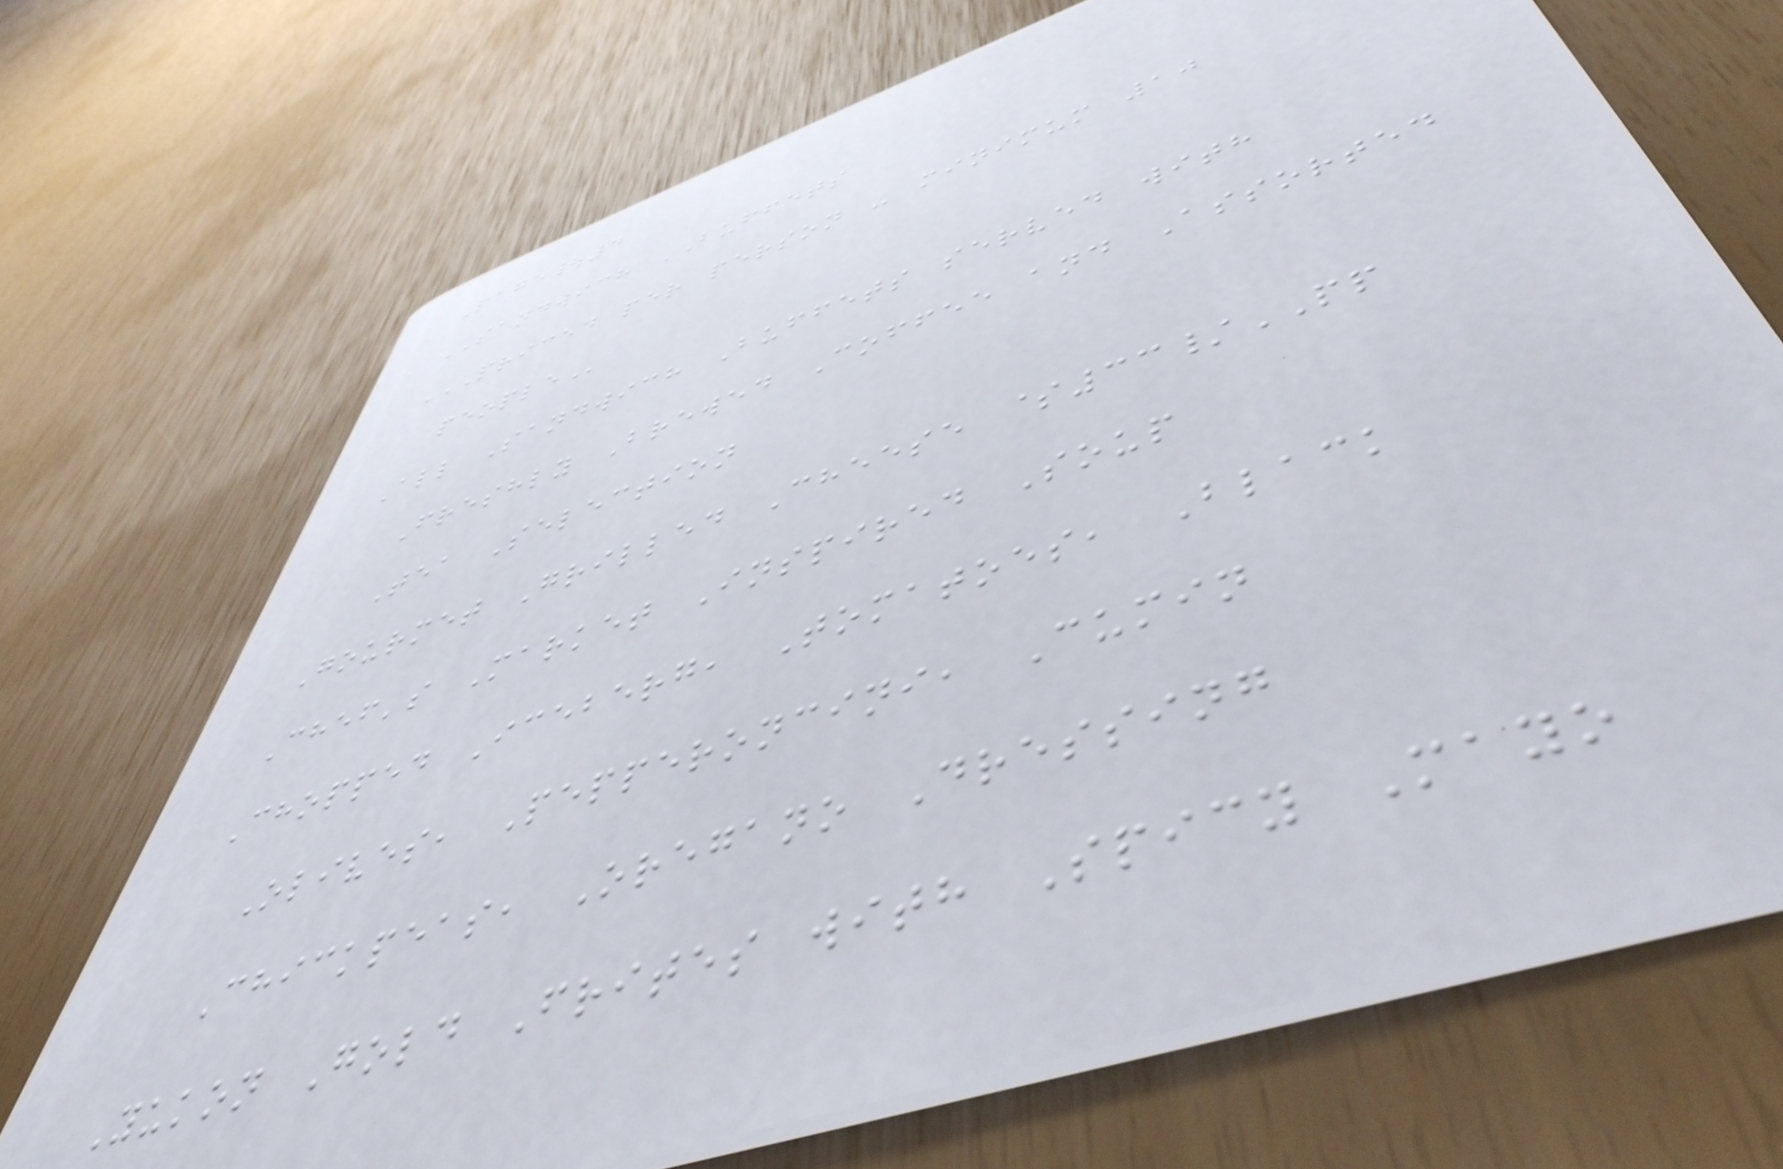Page|4
SANDWICH BUFFETS
PRICED PER PERSON - MINIMUM 10
PEOPLE
All Sandwich Buffets served with
Freshly Brewed Coffee and Assorted
Tea Selection
Gourmet Grilled Cheese $33/PP
Chef's Market Inspired Soup
Chopped Iceberg, Tomatoes, Black
Olives, Pepperoncini, Cumin
Chickpeas, Oregano Dressing
Yukon Gold Frites with Spicy Mayo
